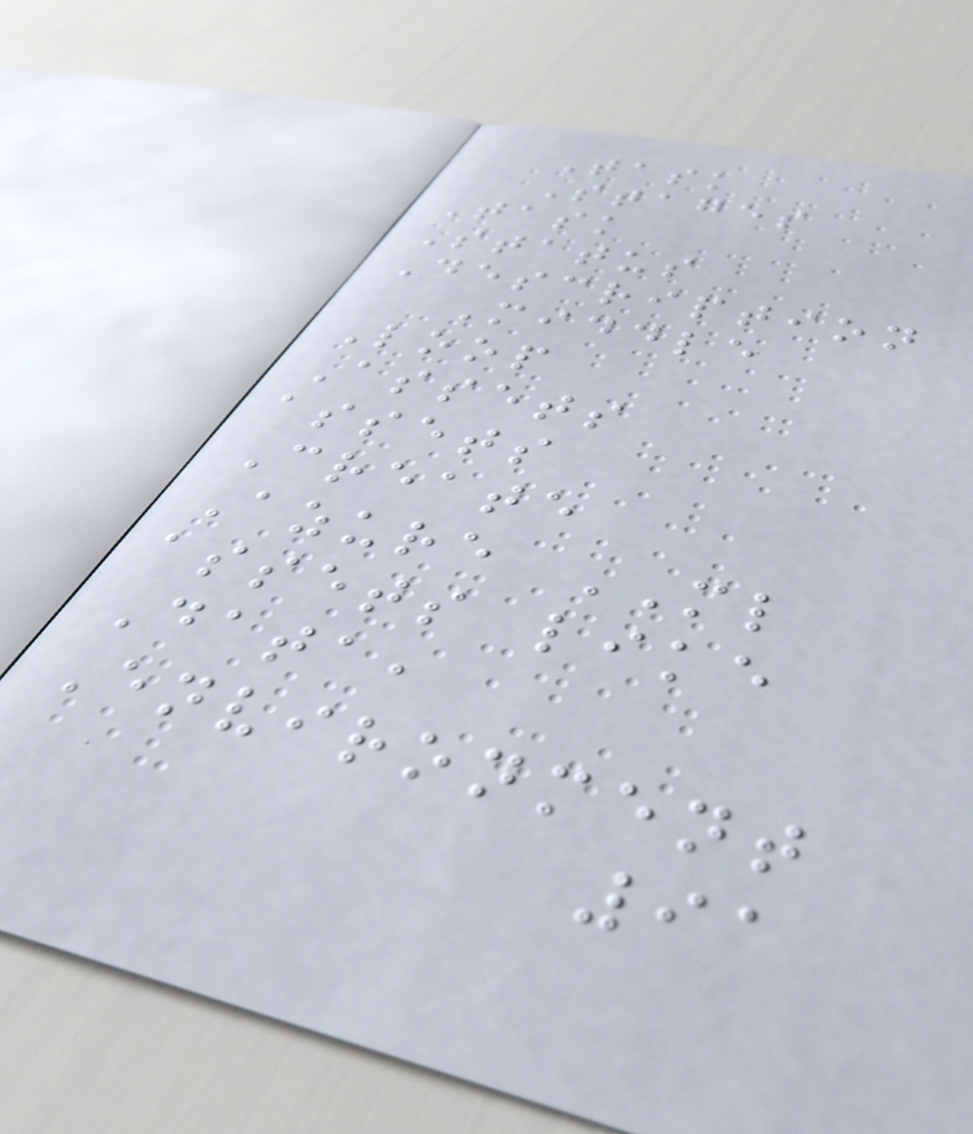Task
Stages
Task
Status
Description
Middle
Loop
Assets
assets
Create
Azure ML
assets like
Data,
Environment
91
